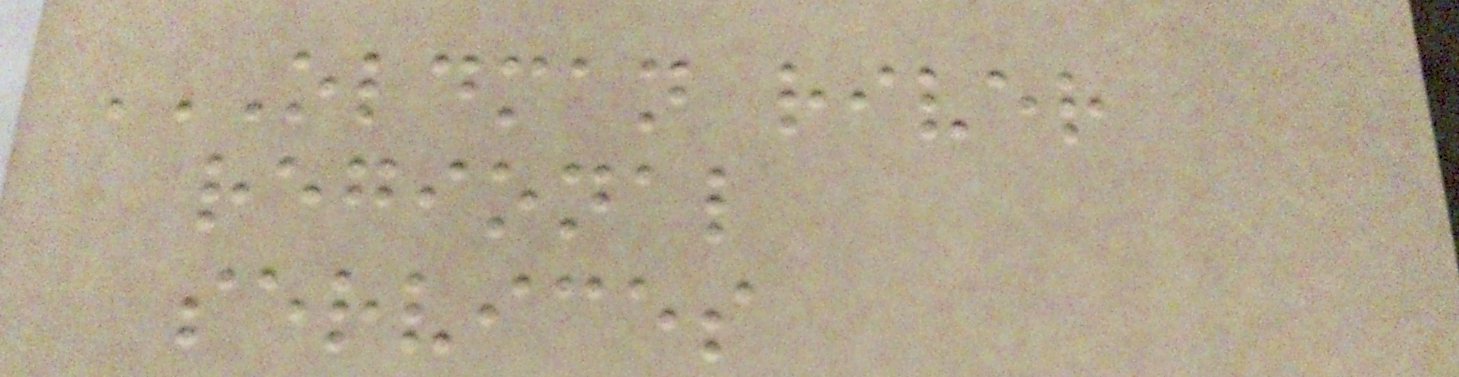OLDMAN RIVER
REGIONAL
SERVICES
